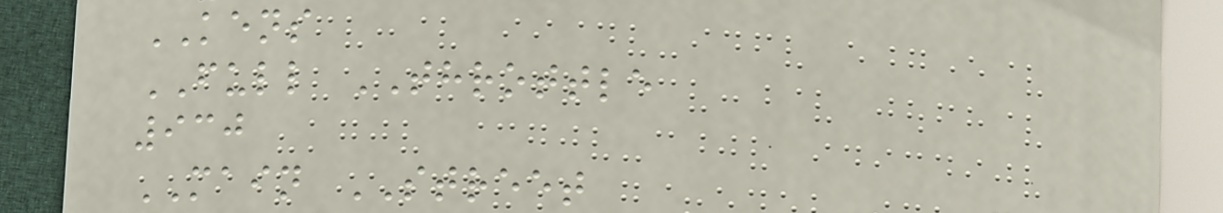KENS
FULL THROTTLE
930
MAIN STREET
